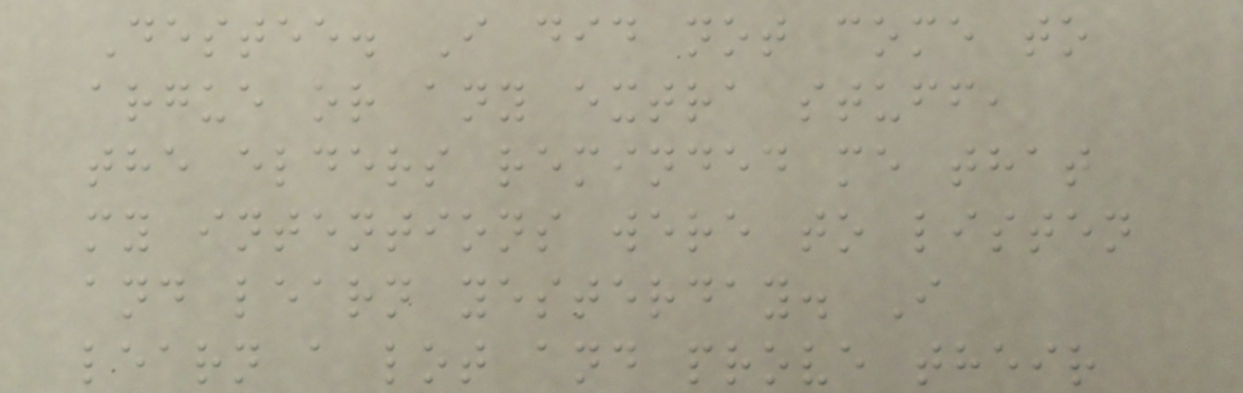Destee. I did not come to
argue or any extra stuff,
the elders reminded me that
my intentions were to listen
and learn yesterday. I
learn a lot and prove their
